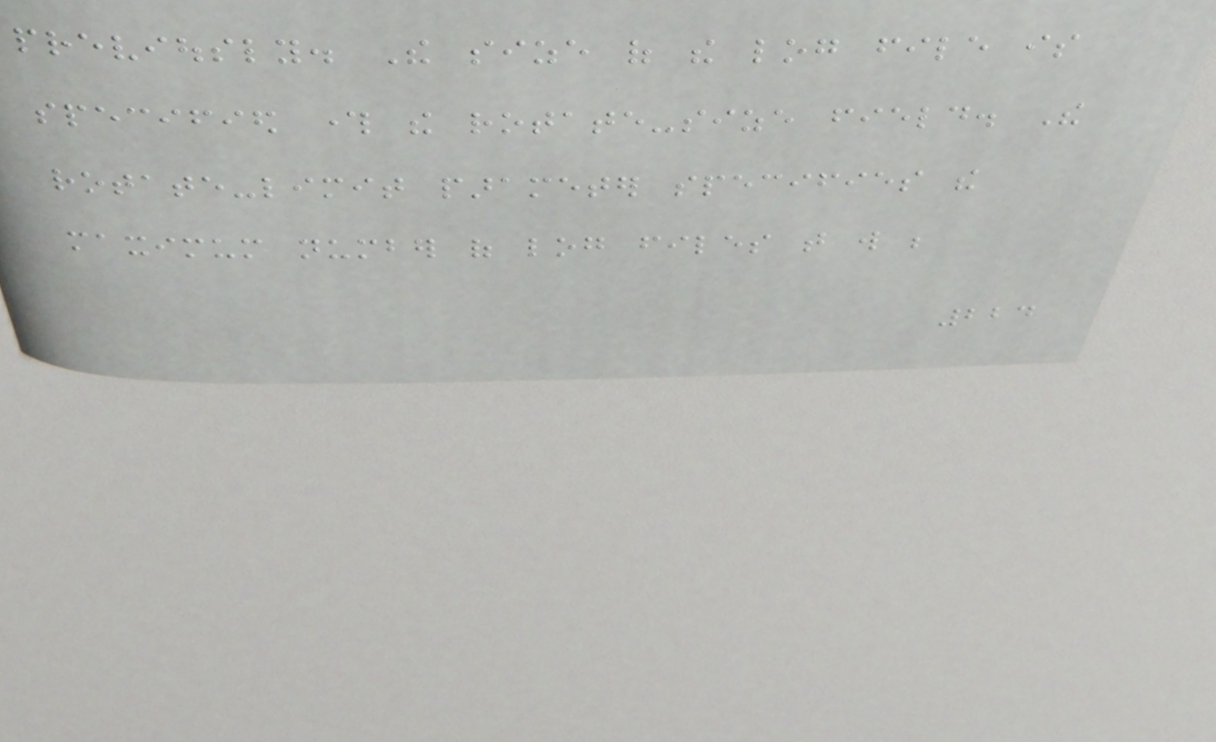previously. The size of the log file is
specified through the rotate-size field. The
rotate-limit parameter specifies the
maximum number of log files that will be
224
